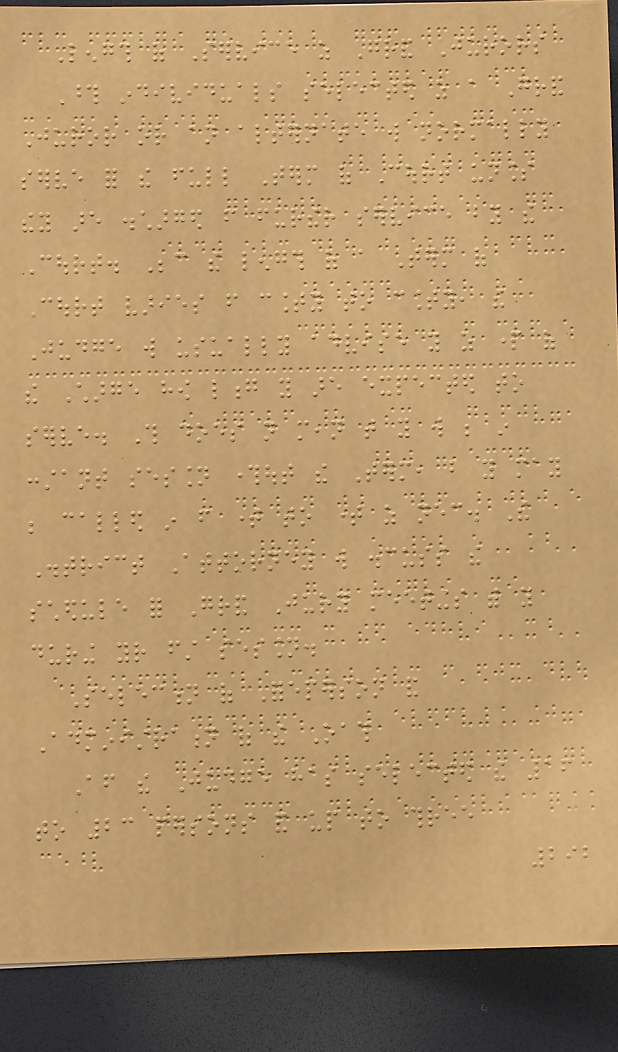Length of Service as Grand Jurors
Those individuals selected as a Grand
Juror or an alternate will normally
serve for the full Term of Court unless
they are discharged from further service by the
Court. Because the length of a Term of
Court varies from county to county, the
Judge will usually advise you as part of
the Charge how long you are expected to
serve. This does not mean that you will be in
constant session throughout the Term, but you may
be called in from time to time as necessary. The
District Attorney will discuss the
schedule for Grand Jury meetings with you
during your first session.
Selection of Foreperson and
Administration of the Oath
After the Judge has selected the 16
to 23 persons and up to three
292
